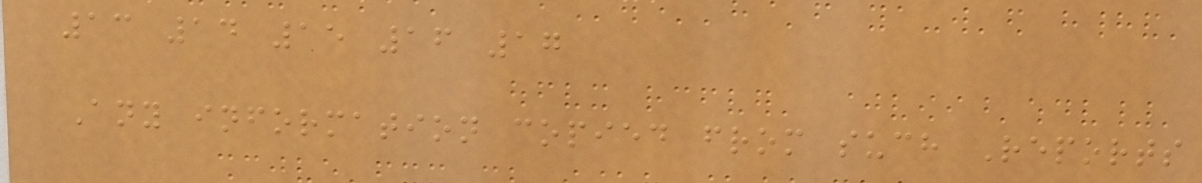13 14 15 16 17
Any information copied from such Reports
